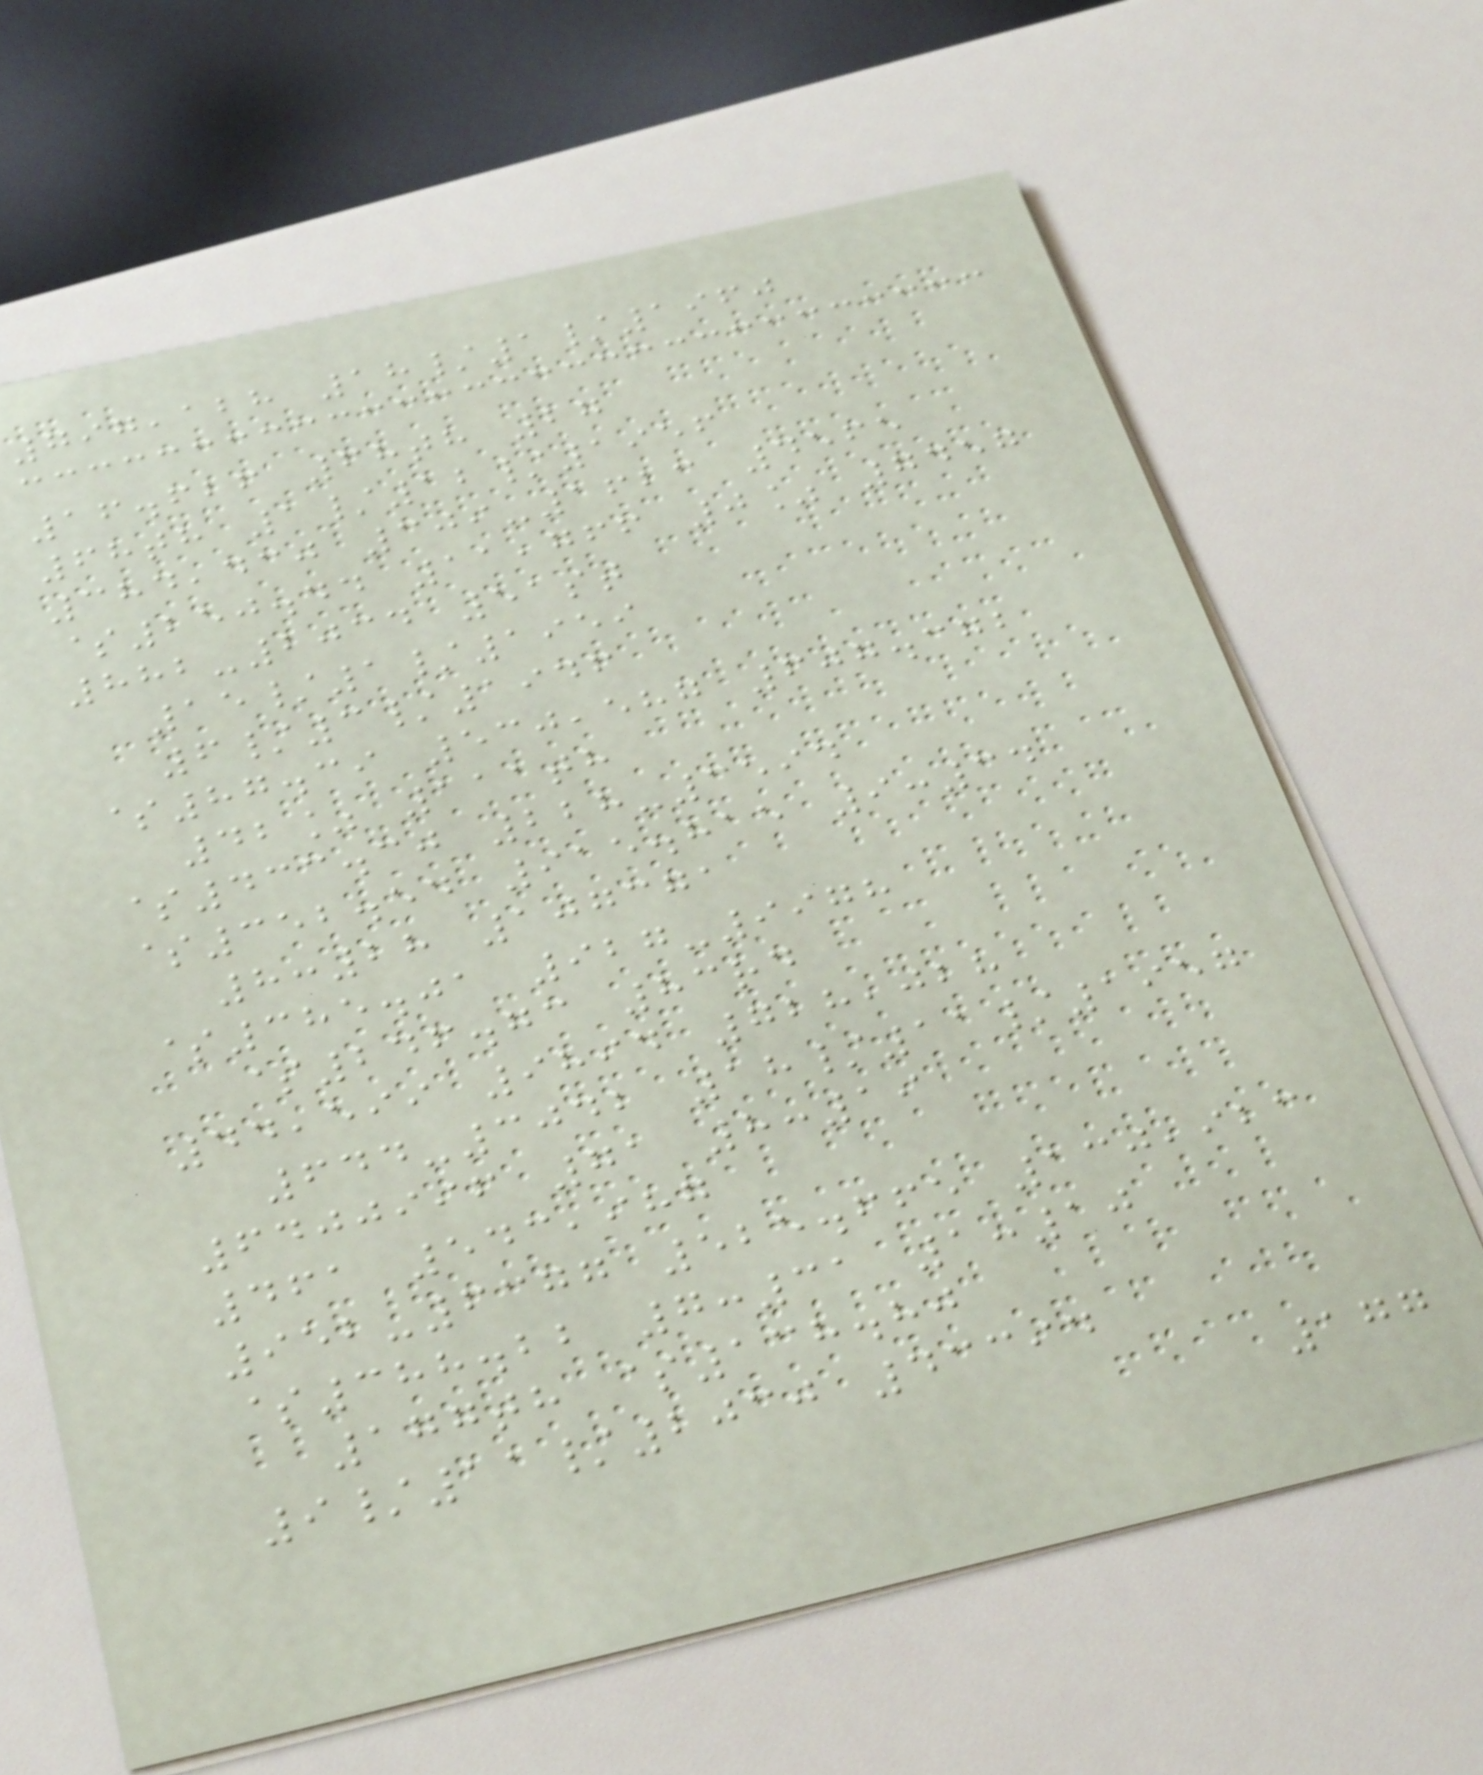797,128 18/1/1960
16.626 68th 27
68th 1/12/1956
384,430 309-1623 4565
$250.44 11,766 0% 7457
882-2034 51st
15/1/1959
6/3/1946
$87.39 530,587 607.372
42% 111th
$433.30 228-3594
$352.54 915.815 9:34
8:28 107371
$385.01 927-9978
$246.73 83rd
44,599 9894 728,028
644-3042 18/11/1957
6400996 71 8:19
461 543,987
952-6377 525.665 130,923
$388.22 7:31 1:10
177th $138.80
9/11/2030 43394
177
